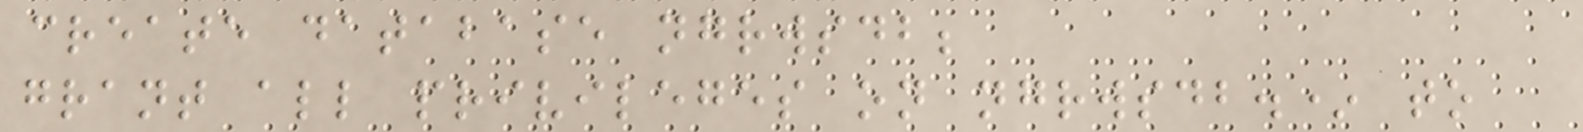create database ngrwsdb;
grant all privileges on ngrwsdb.* to
